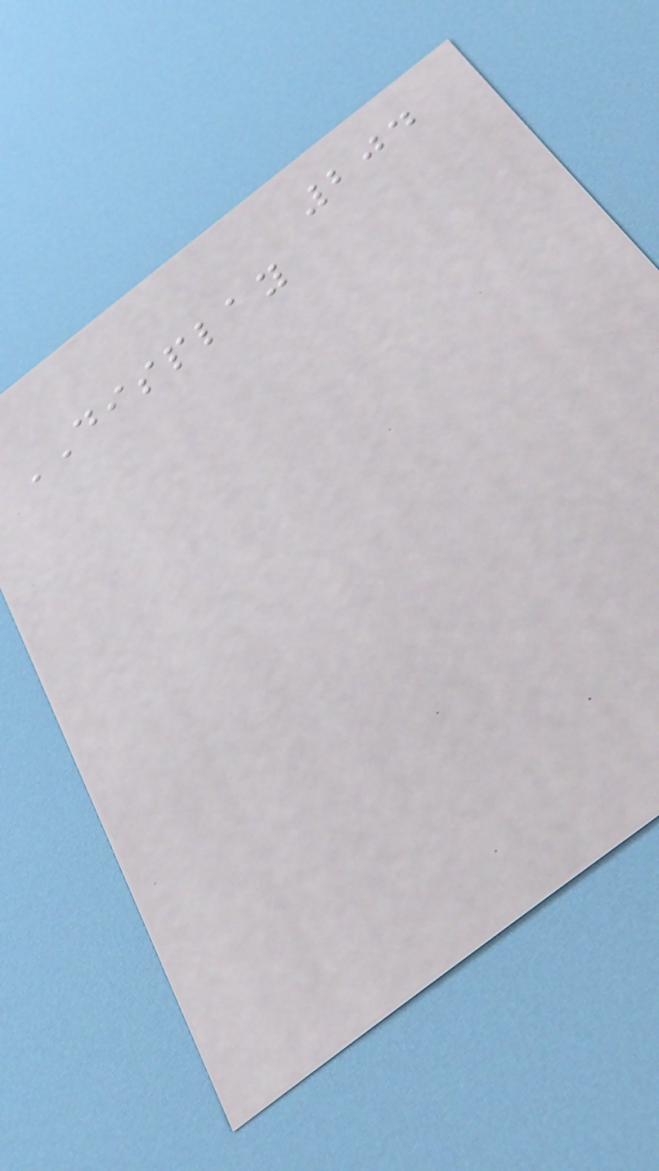204
DISPLAY
